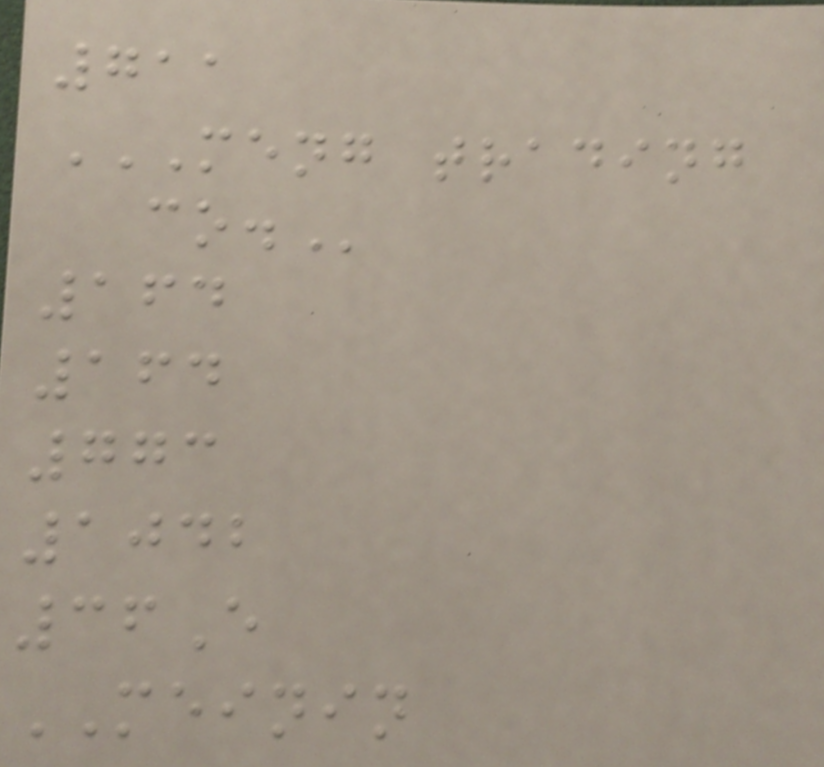711
MENG TRADING
CO.
164
164
773
1042
36E
MEININ
